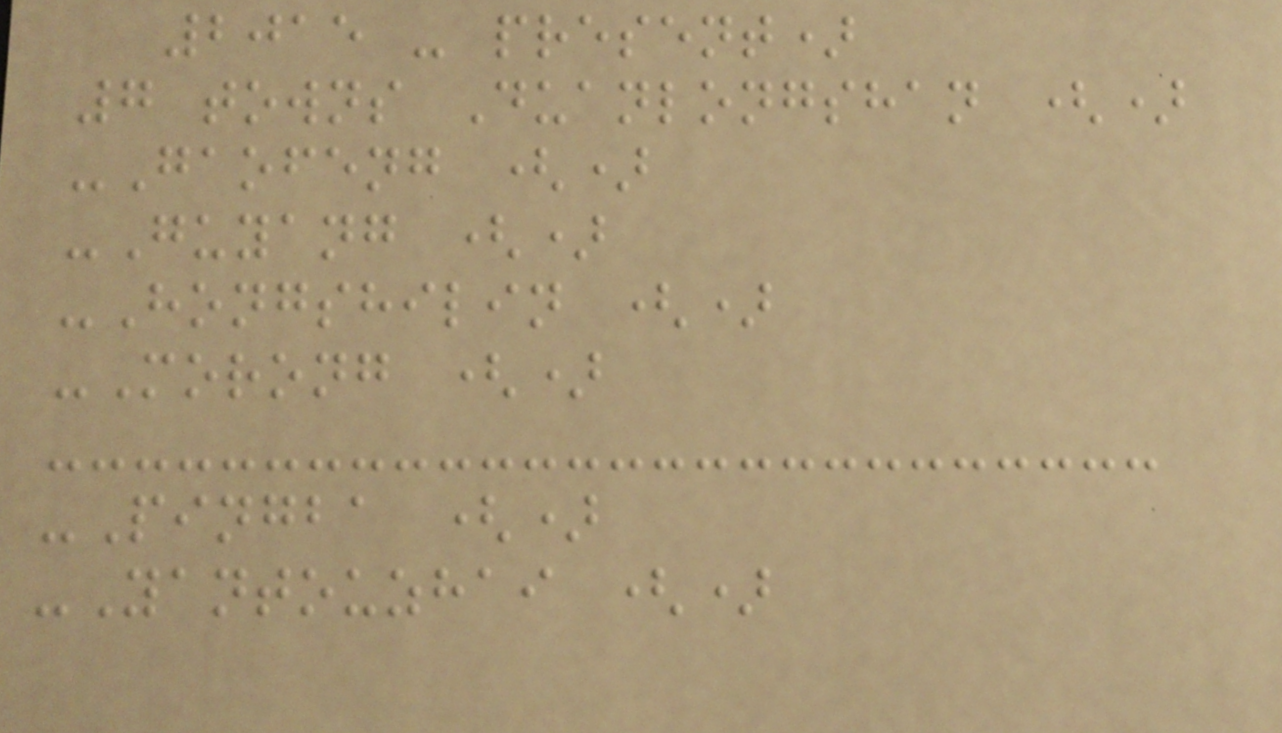2015 - present)
7 towns Duanlongshan ()
-Gaofeng ()
-Guyang ()
-Hongshilin ()
-Morong ()
-Pingba ()
-Yantouzhai ()
